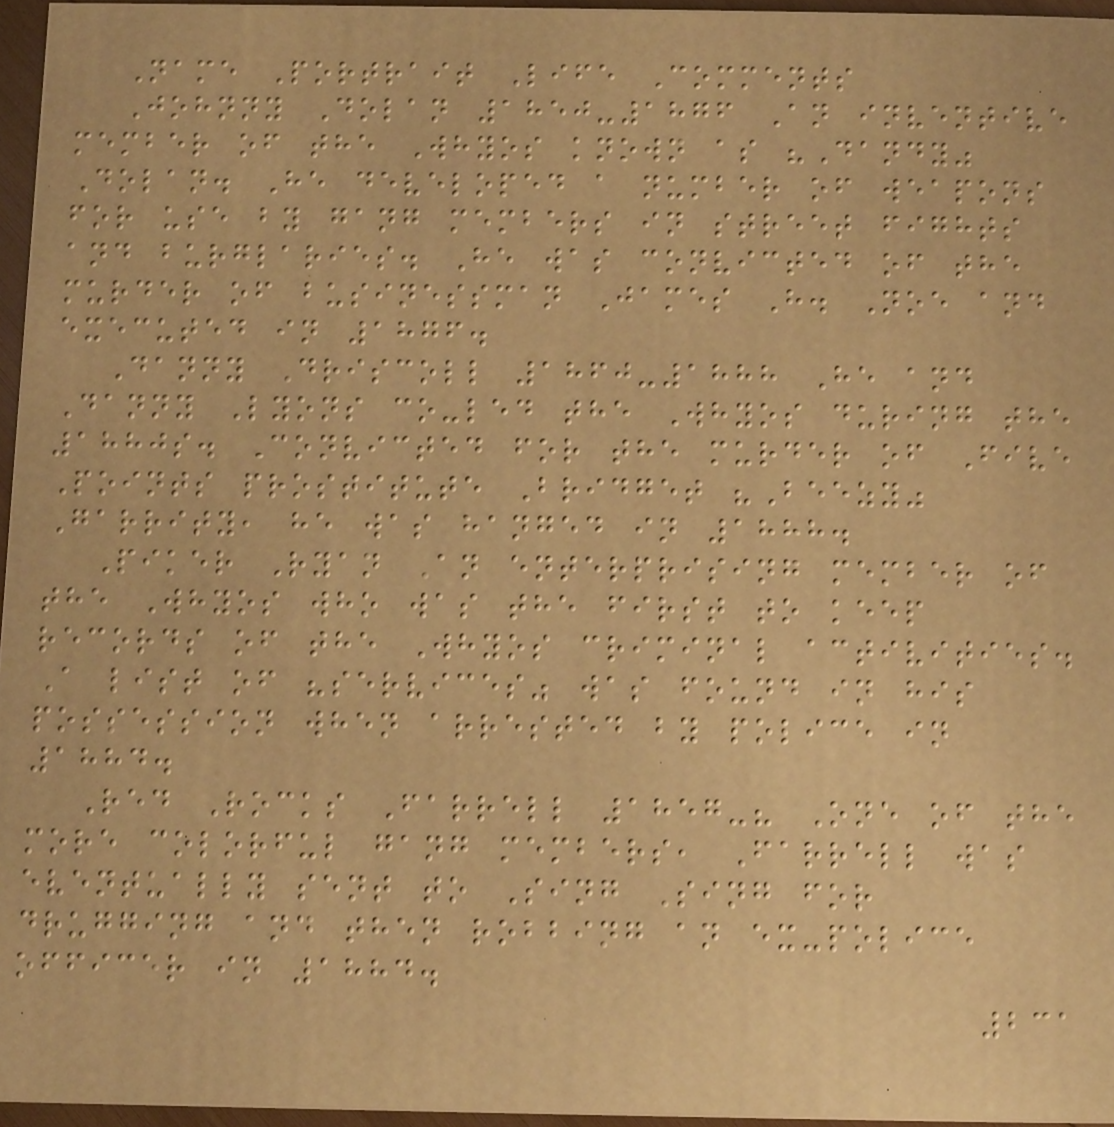Name Portrait Life Comments
Johnny Dolan 1850-1876 An inventive
member of the Whyos known as "Dandy"
Dolan. He developed a number of weapons
for use by gang members in street fights
and burglaries. He was convicted of the
murder of businessman James H. Noe and
executed in 1876.
Danny Driscoll 1860-1888 He and
Danny Lyons co-led the Whyos during the
1880s. Convicted for the murder of Five
Points prostitute Bridget "Beezy"
Garrity, he was hanged in 1888.
Piker Ryan An enterprising member of
the Whyos who was the first to keep
records of the Whyos criminal activities.
A list of "services" was found in his
possession when arrested by police in
1884.
Red Rocks Farrell 1857-? One of the
more colorful gang members, Farrell was
eventually sent to Sing Sing for
drugging and then robbing an ex-police
officer in 1884.
231
